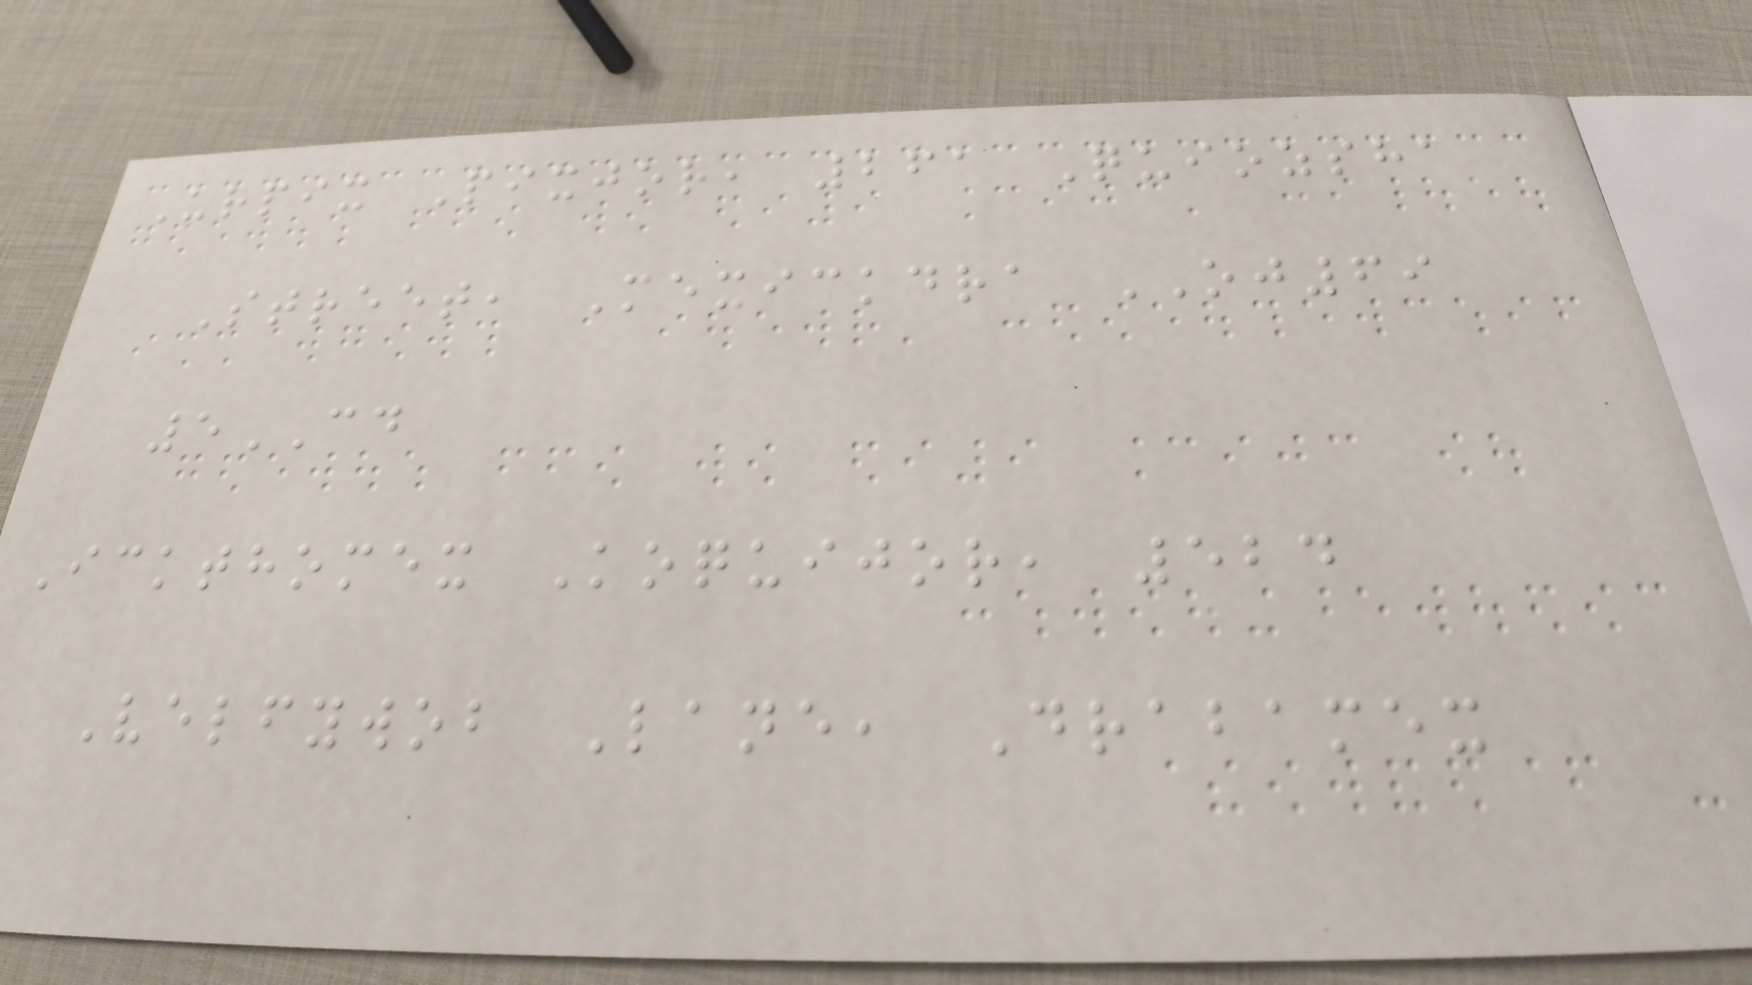Urpix Pixjor, 261 Quiozsha
Street, Mexickdra OJ69
5CD
Ickthomex Koquijor, 524
Velfywob Lane, Drabamex
